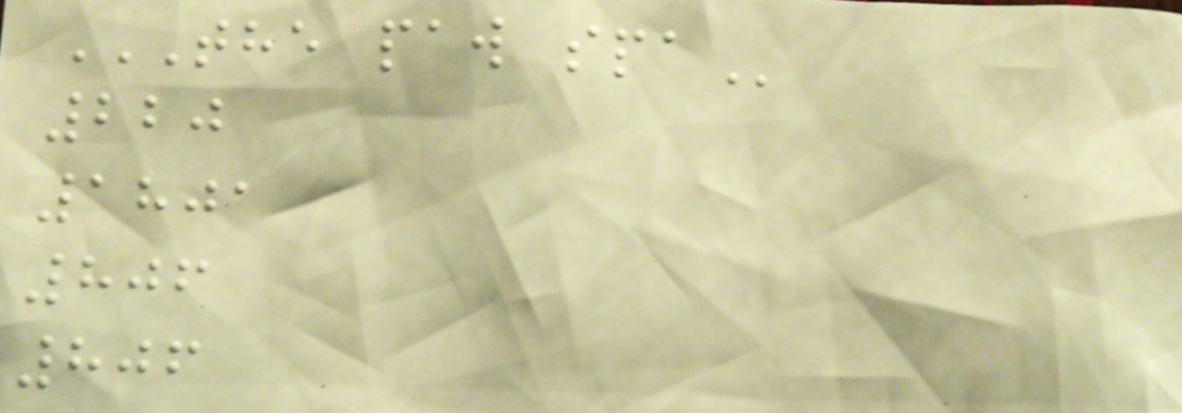THE PAW SPA
220
1801
806
806
